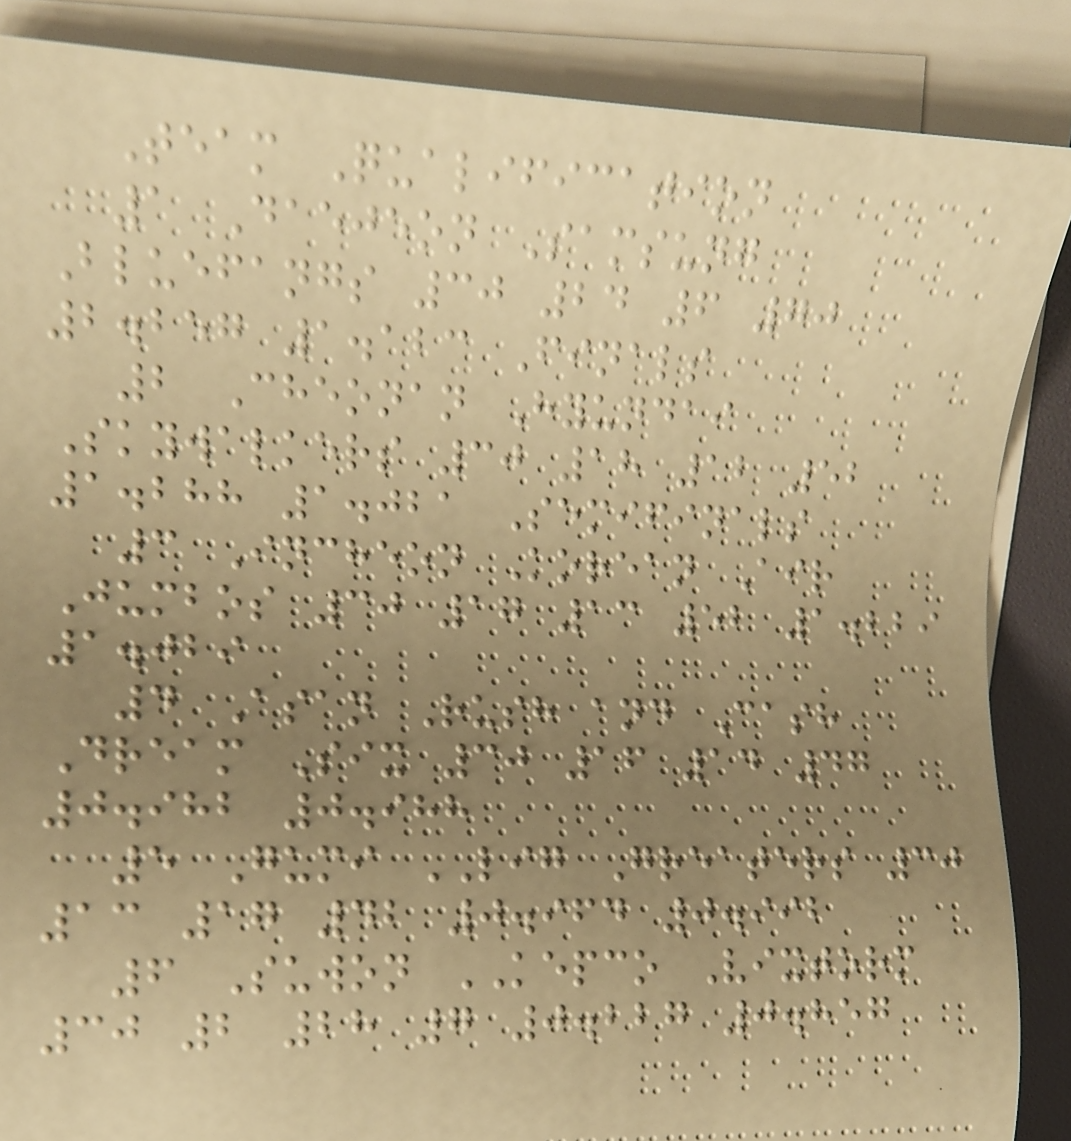Team Qualification
1 Daejeon Samsung
Bluefangs 30 24 6 70
2.257 1.123 Finals
2 Cheonan Hyundai
Skywalkers 30 18 12 52
1.288 1.021 Semifinals
3 Incheon Korean Air
Jumbos 30 17 13 52 1.229
1.029
4 Asan Rush and Cash
Dream Six 30 16 14 47
0.982 0.988
5 Gumi LIG Greaters 30
13 17 42 0.964 0.992
6 Suwon KEPCO Vixtorm
30 2 28 7 0.227 0.857
